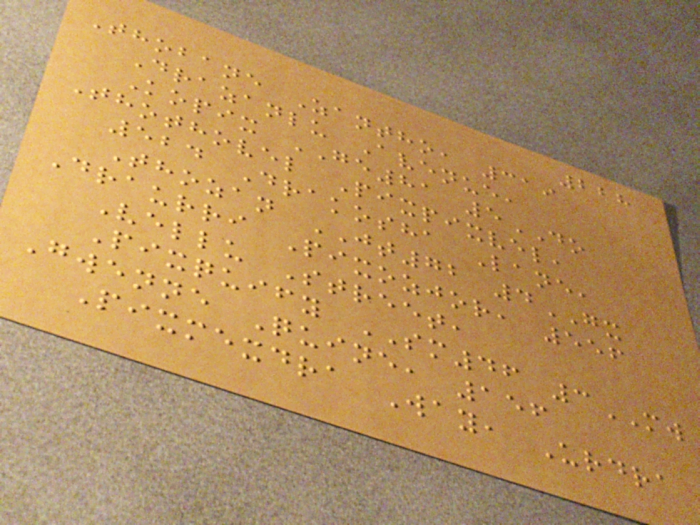228
Thobane Zantho, 319
Drazanlu Avenue,
Kopix GE81 5DO
Thothovel Pixpixvel,
524 Drakosha Lane,
Thozan JT72 4GX
Draurri Pixozjor, 556
Vellu Street,
Pixquify SM46 3MW
Gwenne Quine, 156
Pixmexdra Way, Urdra
